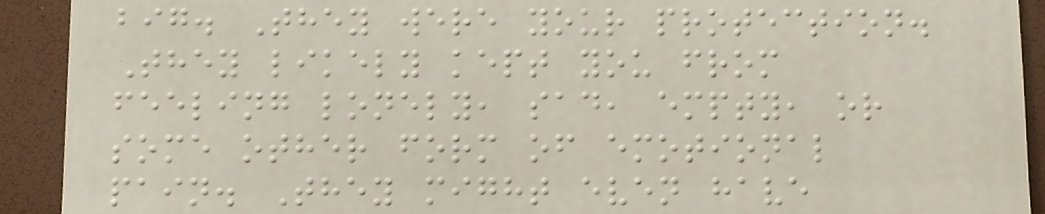big. They were your protection.
They likely kept you from
feeling lonely, sad, empty, or
some other form of emotional
pain. They might even have
